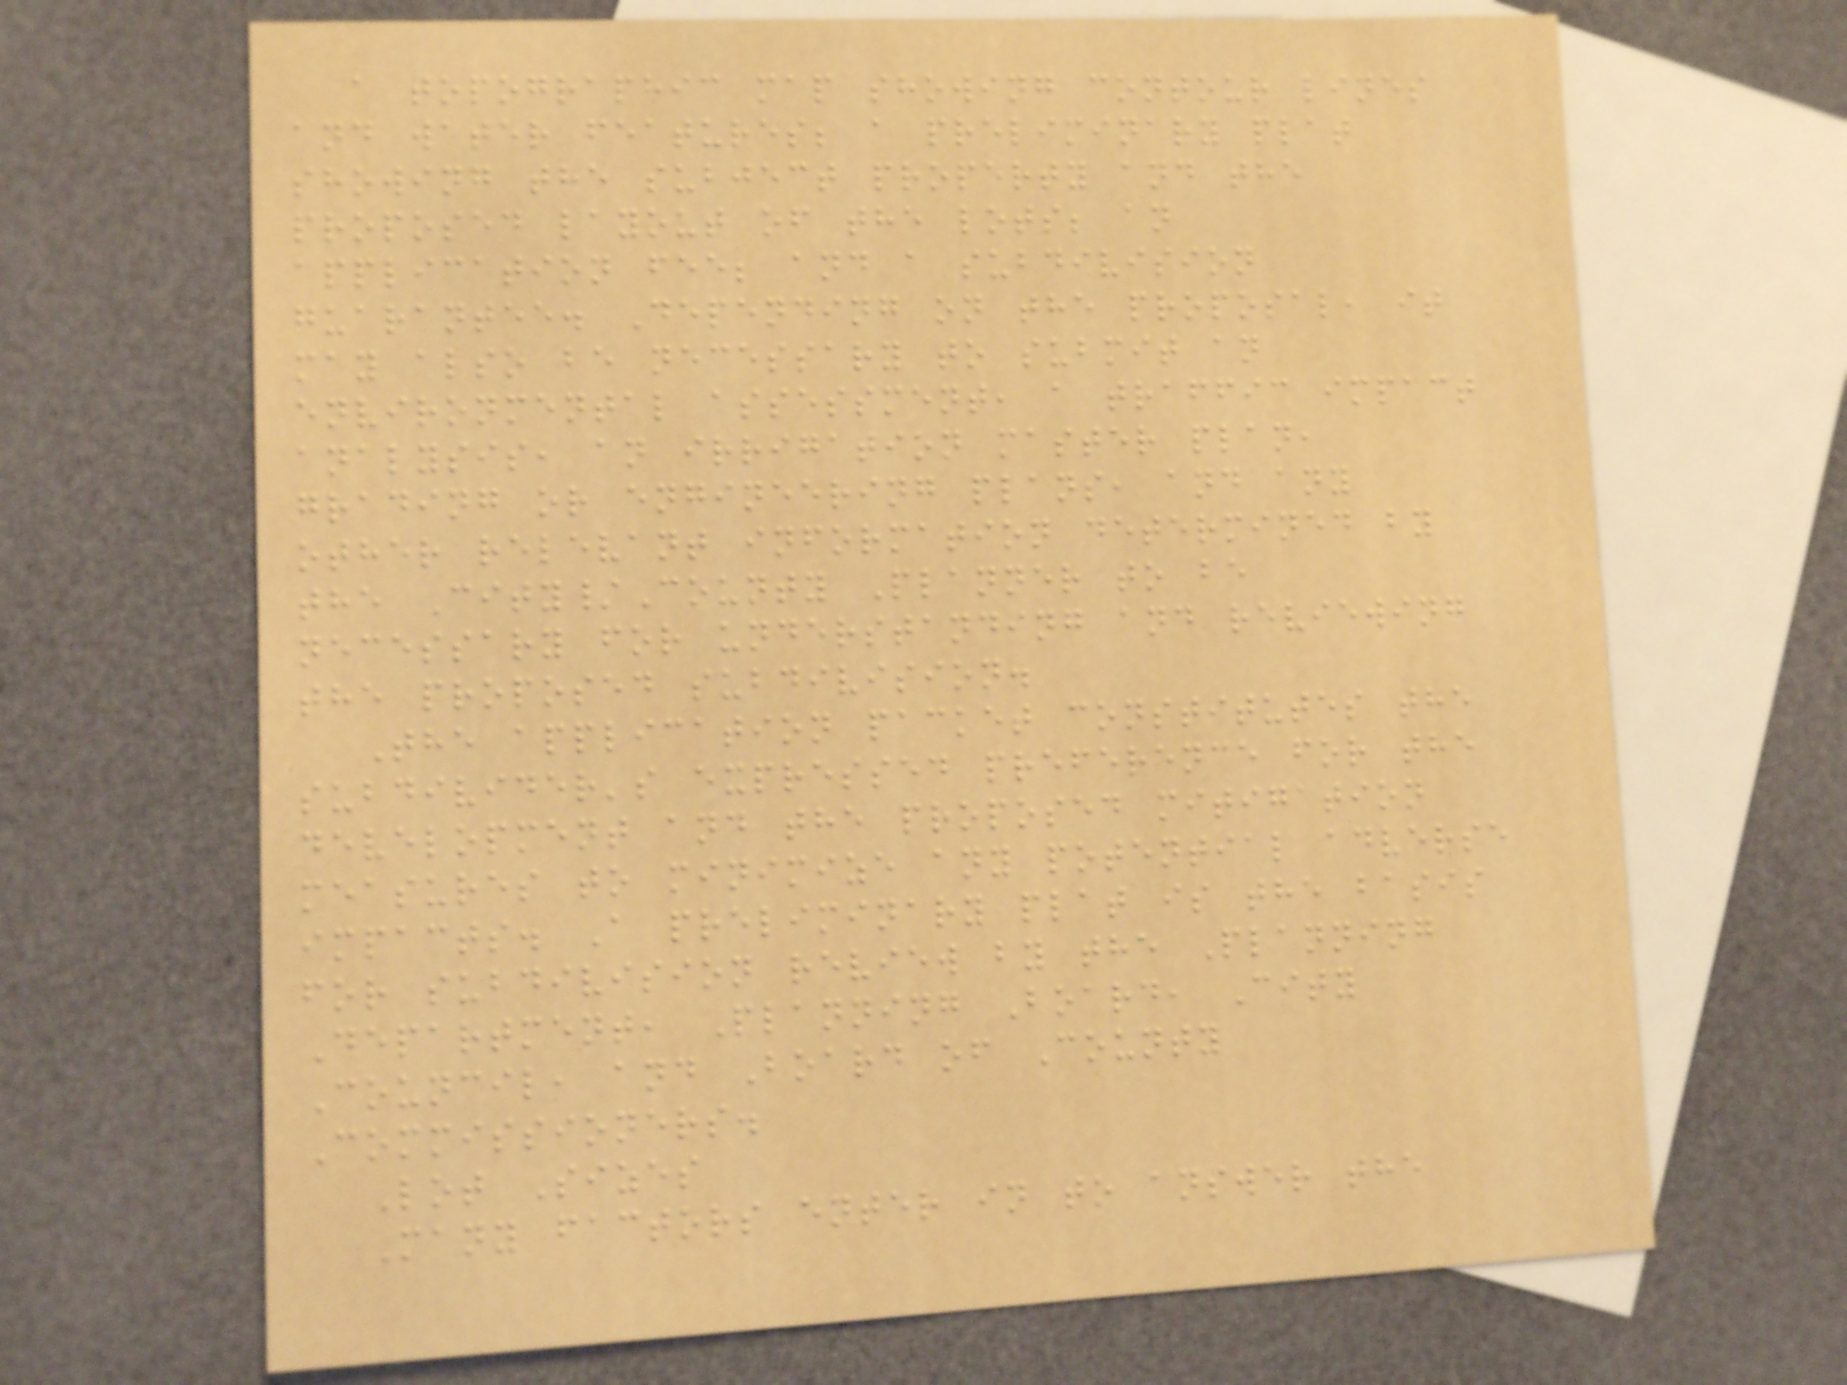a topographic map showing contour lines
and water features; a preliminary plat
showing the subject property and the
proposed layout of the lots; an
application fee; and a subdivision
guarantee. Depending on the proposal, it
may also be necessary to submit an
environmental assessment, a traffic impact
analysis, an irrigation master plan,
grading or engineering plans, and any
other relevant information determined by
the City/County Planner to be
necessary for understanding and reviewing
the proposed subdivision.
The application packet constitutes the
subdivider's expressed preference for the
development and the proposed mitigation
measures to minimize any potential adverse
impacts. A preliminary plat is the basis
for subdivision review by the Planning
Department, Planning Board, City
Council, and Board of County
Commissioners.
Lot Sizes
Many factors enter in to answer the
